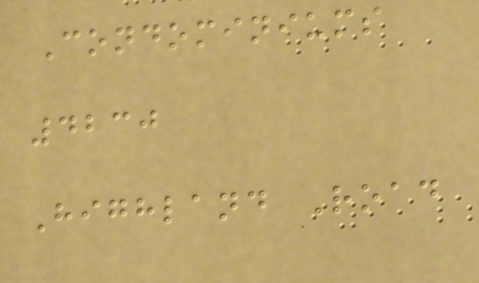Condominiums
4230
Highland Road
